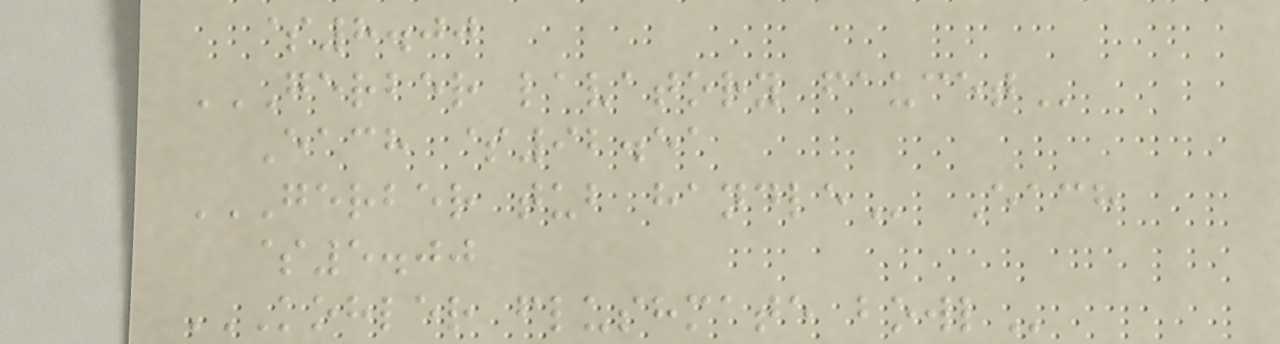$8.00
GERBER LAVATORY FAUCET
Each $92.51
GERBER TUB HANDLE Each
$5.00
KOHLER FLUSHMATE BOWL
